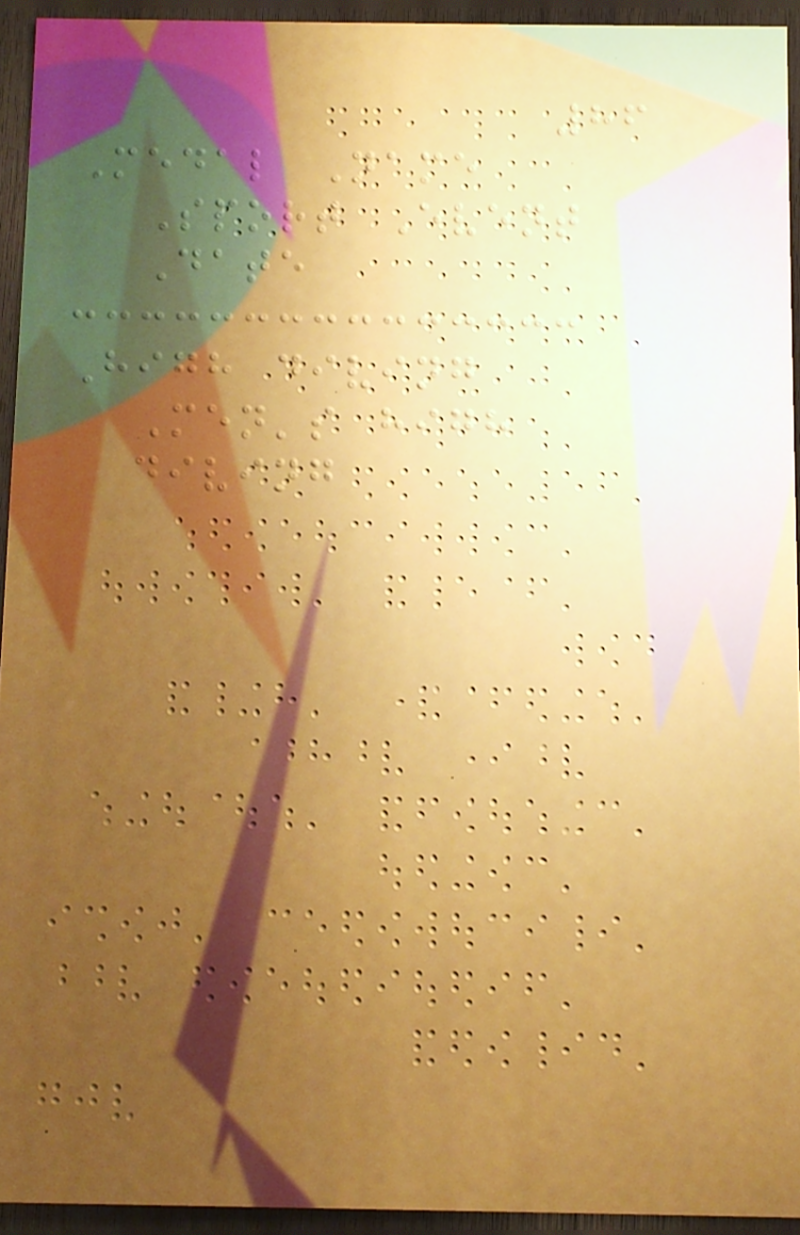86
Medal Name
Sport Event
Date
High diving
Men's high
diving
